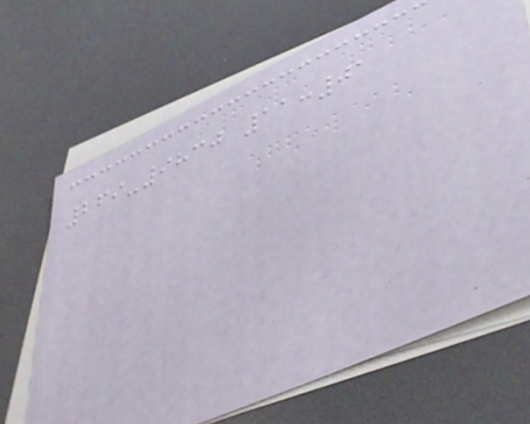269-9830 11:01
